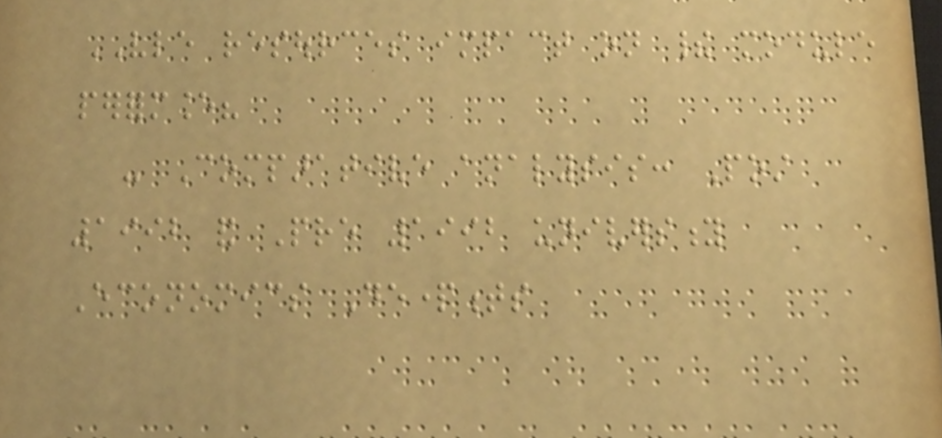VLE resources impact on their module
performance?
- Comparative analysis: Post
1992 and Pre 1992 university
Economics Departments
